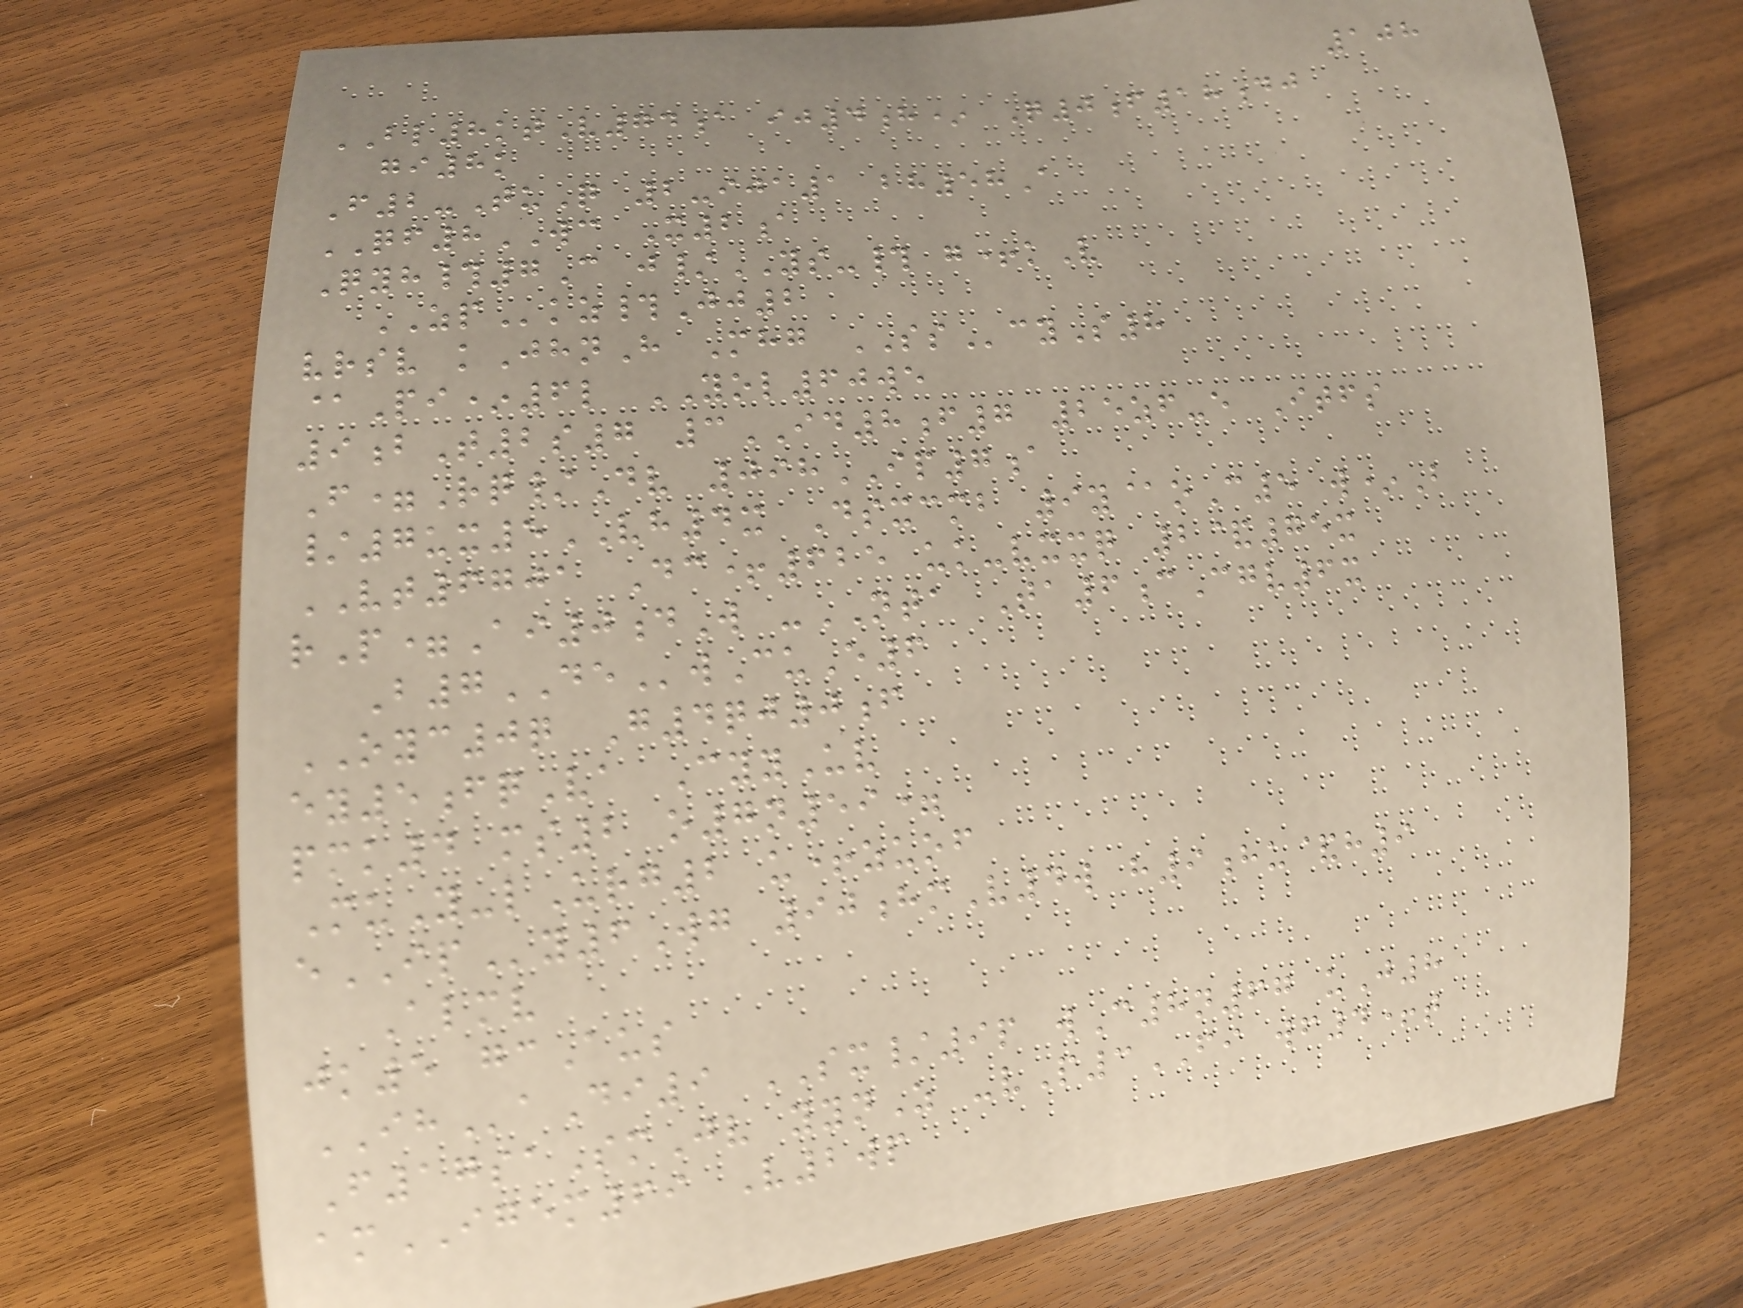108
BL8ktV74a ij4h* Q0f18dj
gi8k
F2-TuQ 2-ija1 bh58A
QF8WC X2a
Qyh#7C j/YS-# g+kV
ZPkz#Jj2
vrsv kJhnH Mhg SScyS8
@Pi*6l YOL60we
9bT2s7 3ID8f7 25zf-e Itfs
F=Rq/Dv 098IP7a
/7ux5VH4x Dsxcmb 9y@oC5 w*B
VT6701 Dc+625 uk-vxxq 2&75x
rP=Ai0dW -NTA Ta6cCgv6x
B7DEwCuE6
OYC0q G4qj0f
ey5fqVa CyyUv
pmk4 ms2 o7n59=
MuY-lUrg2 u+zuof
eIPy6Wg 90hmV4w h9hu&h9
Almv
jk5 gcAus
IHaDi9 SX/9p wC8n67 uJ8
F17saSmJv yynZ -vP3FI wf4+t
amIGEM69 V2wp
